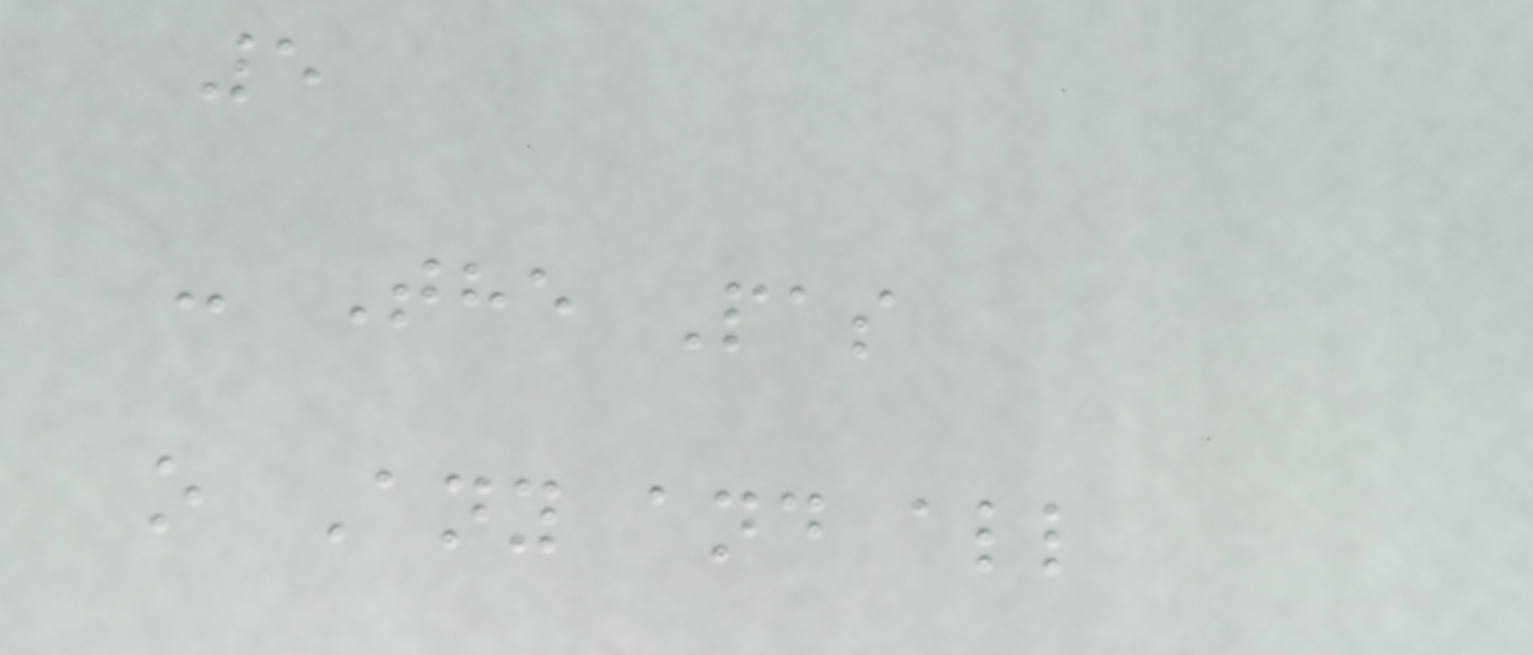5
- The Pas
o Any and all
